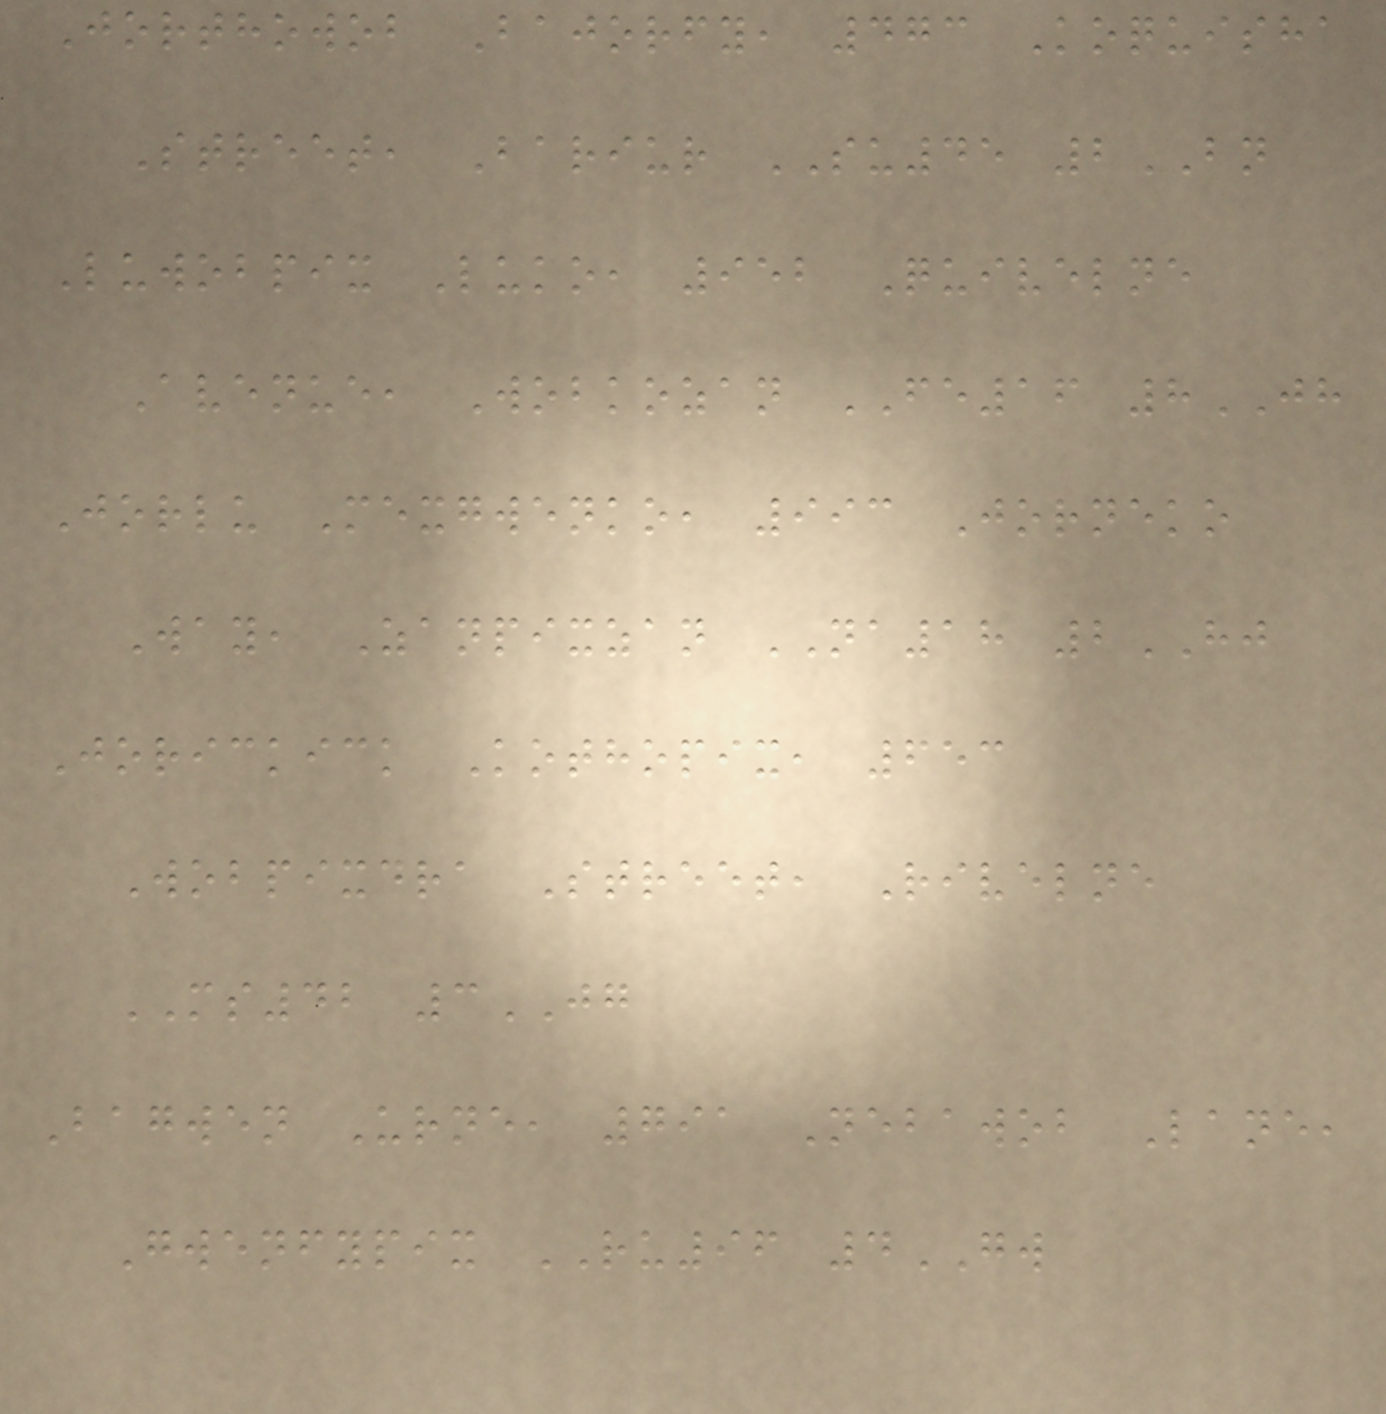Jorthowob Bajorfy, 473 Koquisha
Street, Bariur SU45 2BN
Luwobpix Luko, 952 Quivelne
Avenue, Wobkozan FE16 8JH
Jorlu Mexgwenko, 993 Jorneko
Way, Zanpixzan NA18 2HJ
Jorickick Kothopix, 653
Wobpixdra Street, Rivelne
MS42 3JG
Bagwen Urne, 791 Nebawob Lane,
Gwenfypix RU96 4GW
